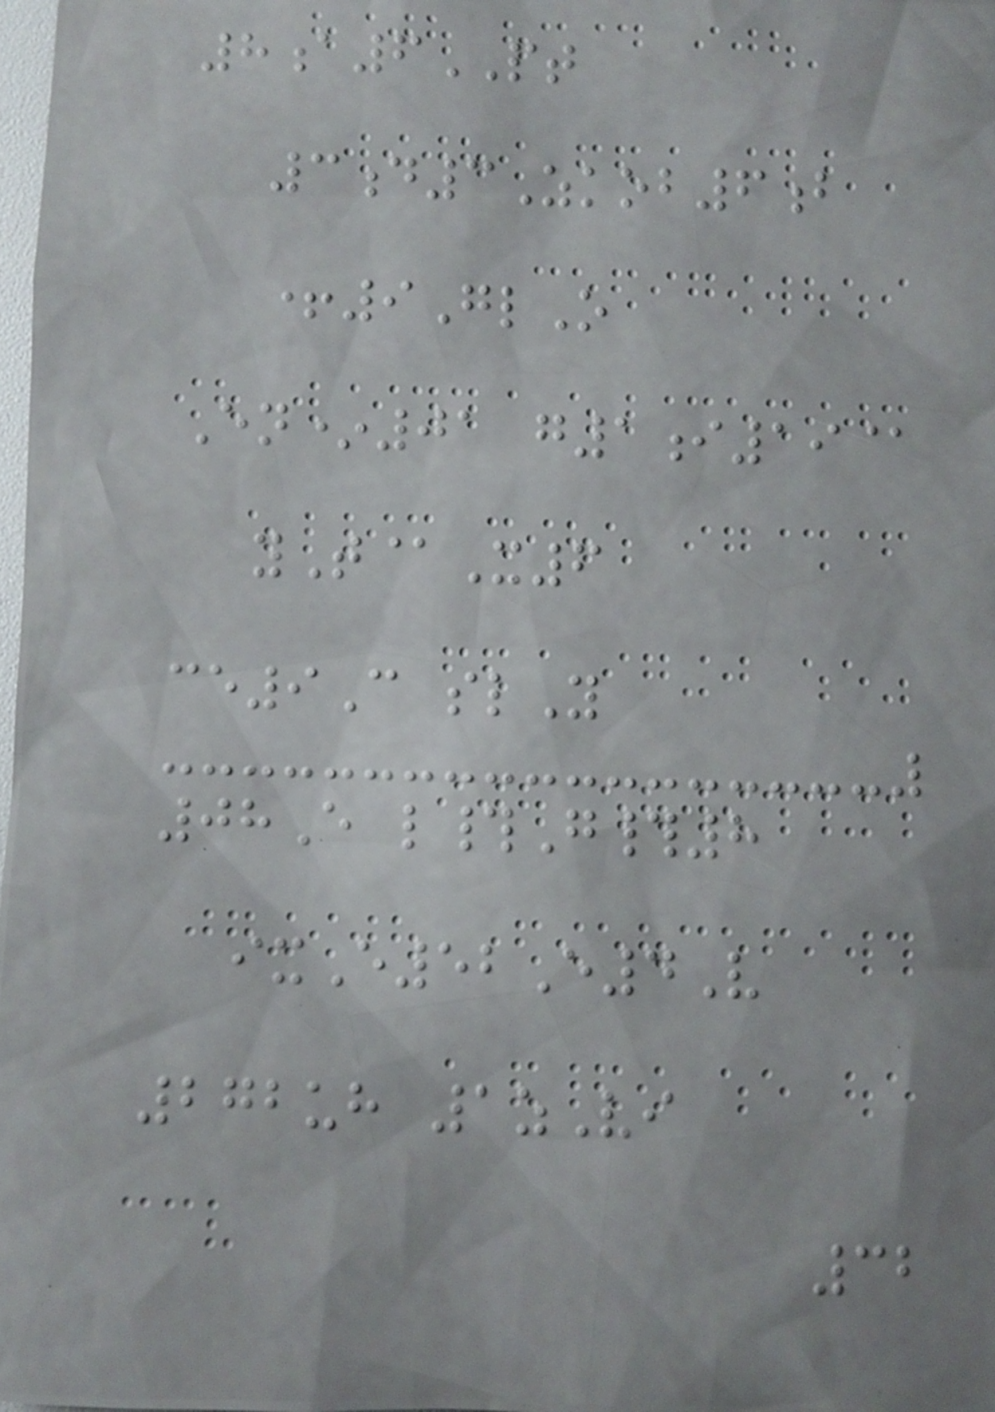8a6PT
3d3Zkob6b
+9GlO
En*01 g1i19@
yT@X6
ce9C slY
08E l#G#8
ixE52E4V
272uh 1zVi
32
